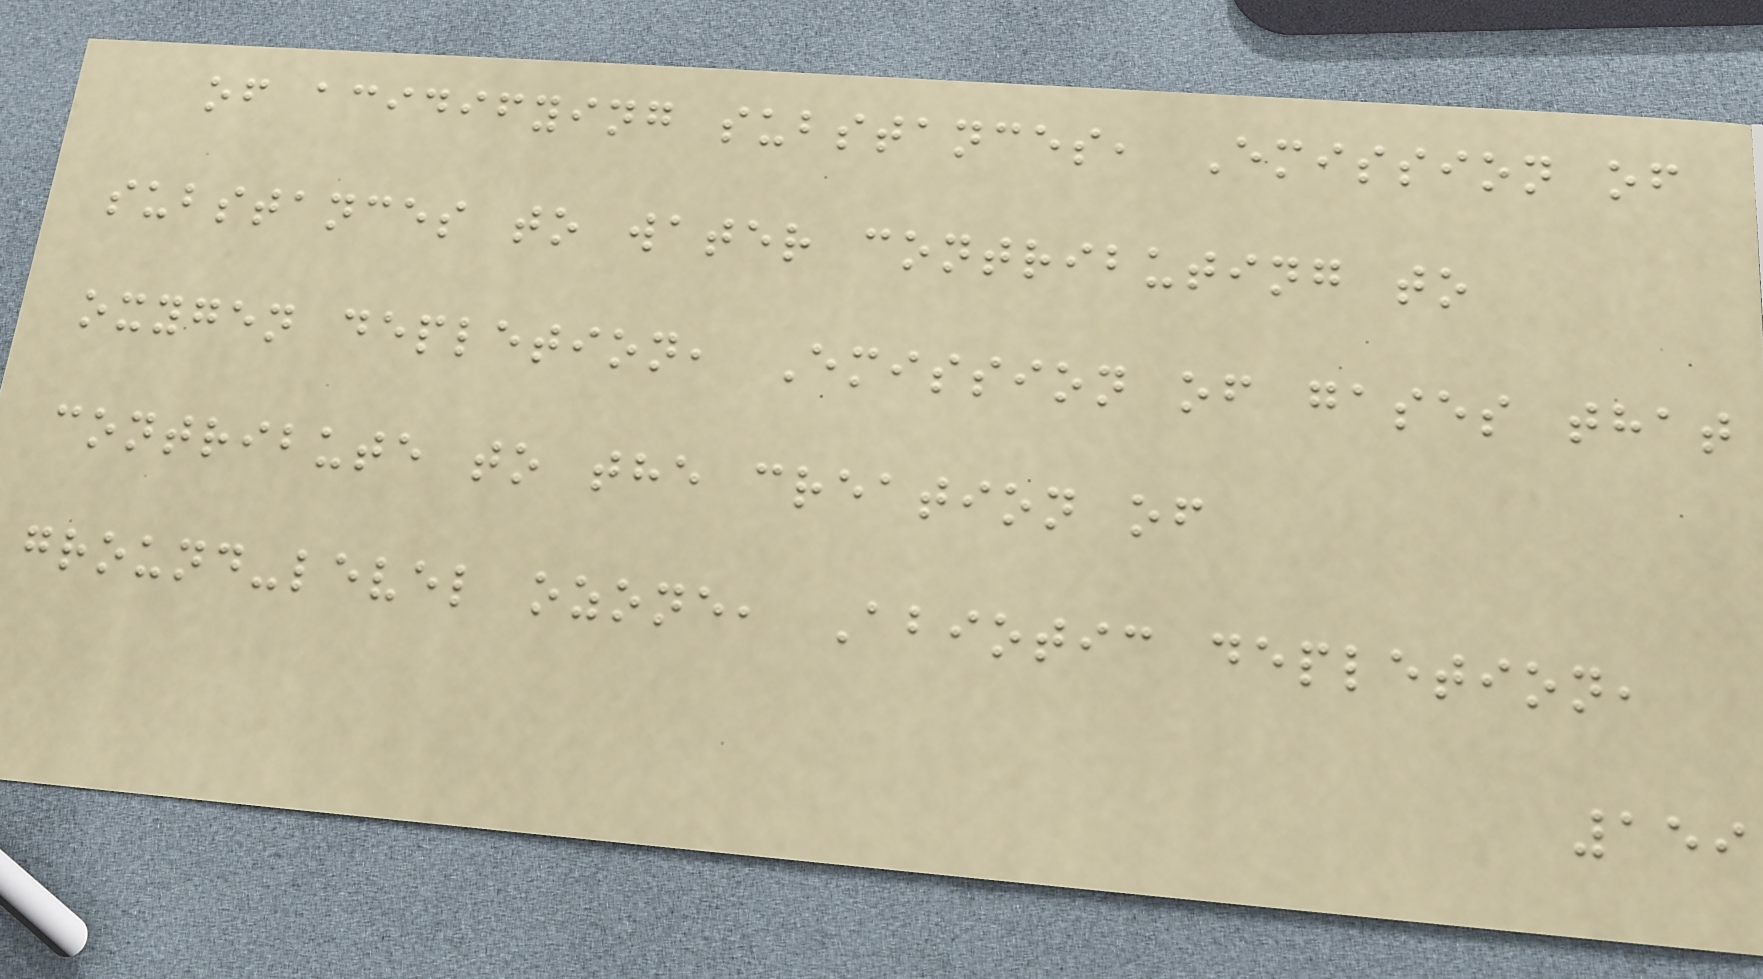of acidifying substances, Emission of
substances to water contributing to
oxygen depletion, Emission of gases that
contribute to the creation of
ground-level ozone, Abiotic depletion,
159
